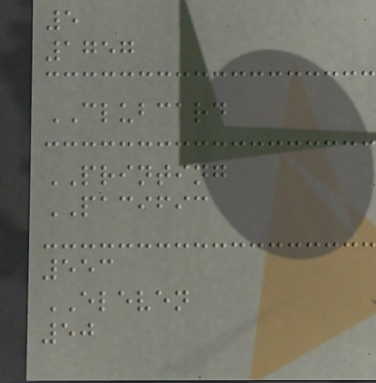5
1757
CLUBCARD
PRINTING
PACIFIC
553
ELEVEN
50
